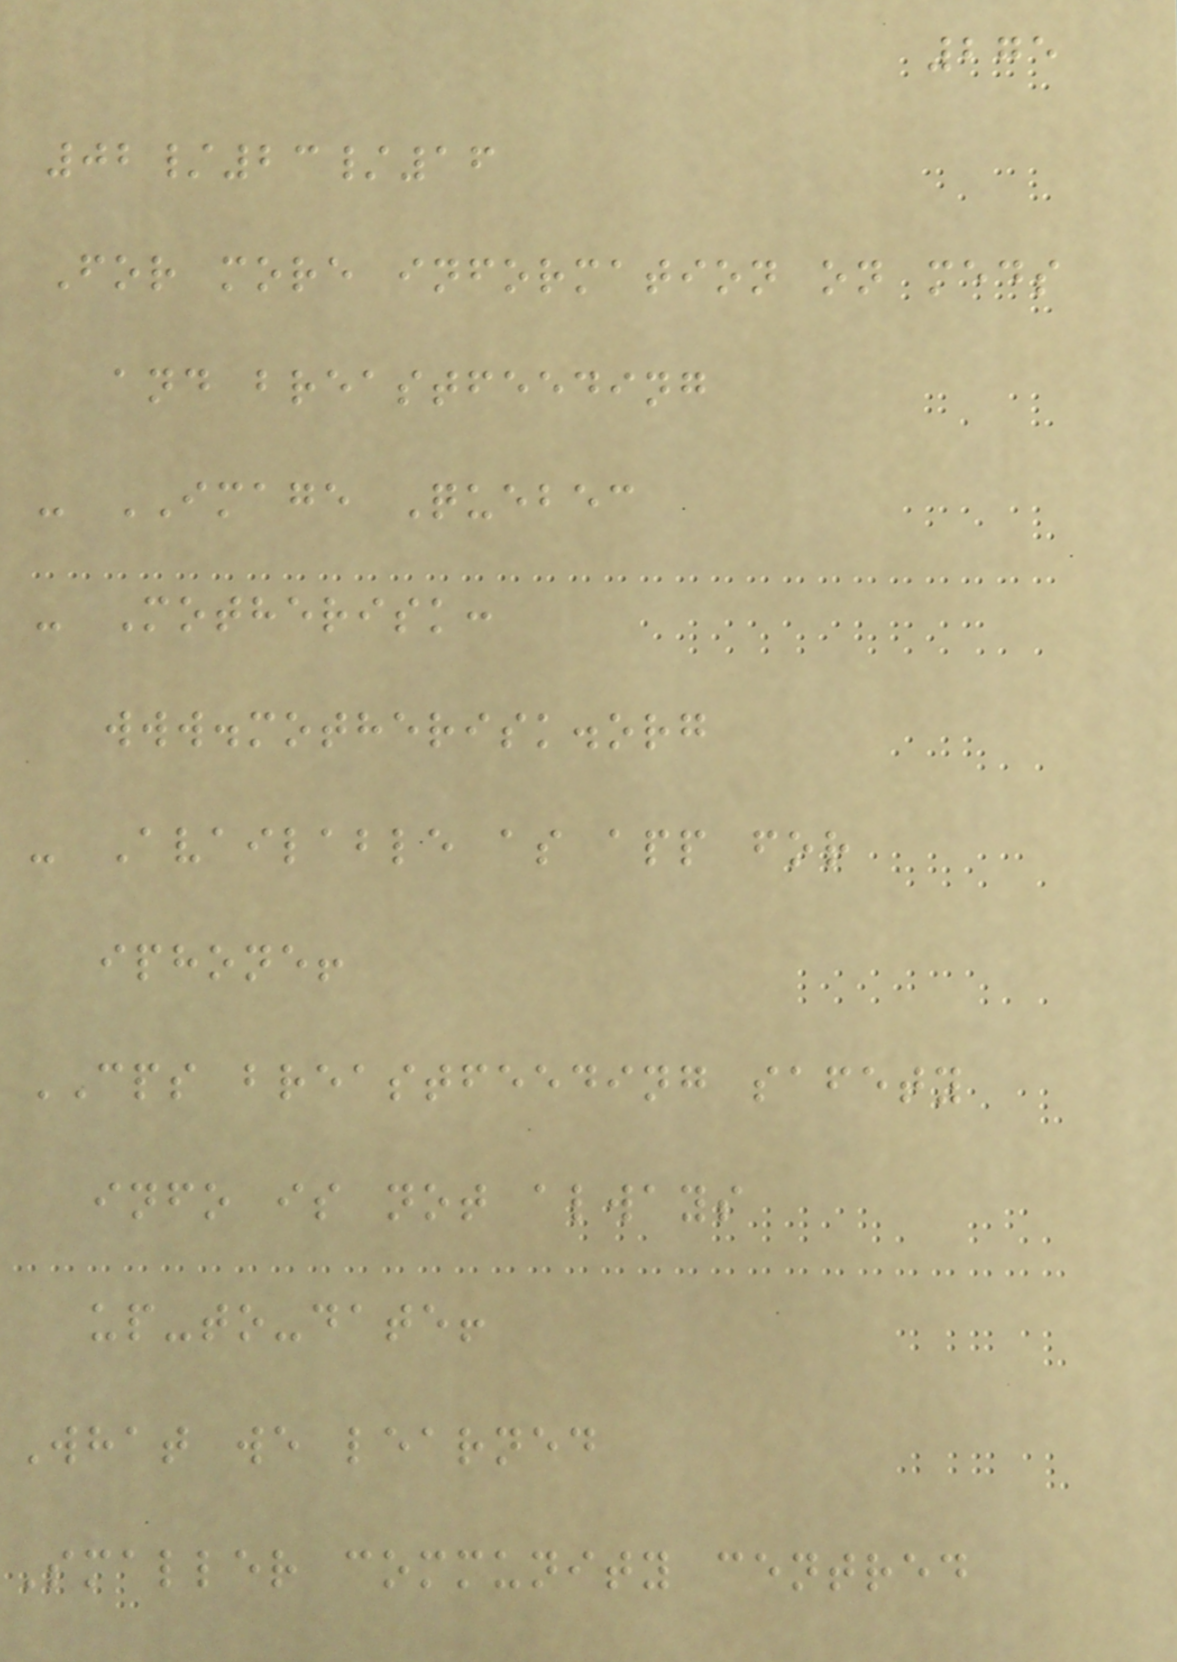275
02/23/16
For more information on meds
and breastfeeding
- IMAGE Quebec
- Motherisk:
www.motherisk.org
- Available as app for
iphone!
CPS breastfeeding safety
info is not always
up-to-date!
What we learned
Smaller community centred
